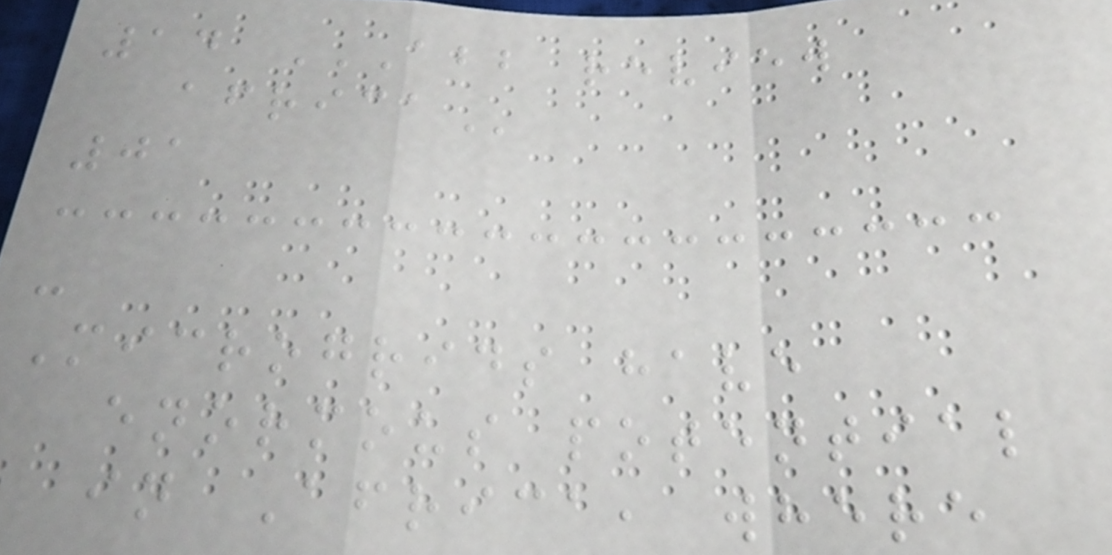14 ABB REVIEW
AFRICA
01
-
Microgrids have
enormous potential
in Africa, where
